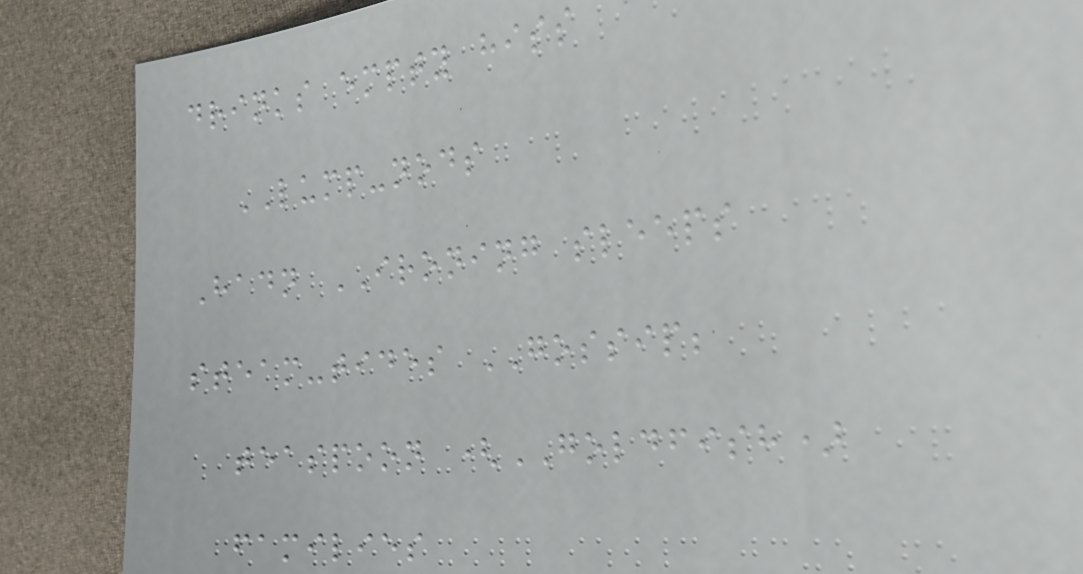drinks empty hiss
LUMP-nods
Hadn IRONING sleeps
steam-tides GOSSIP;
teaspoon (GOLDFISH)
families
